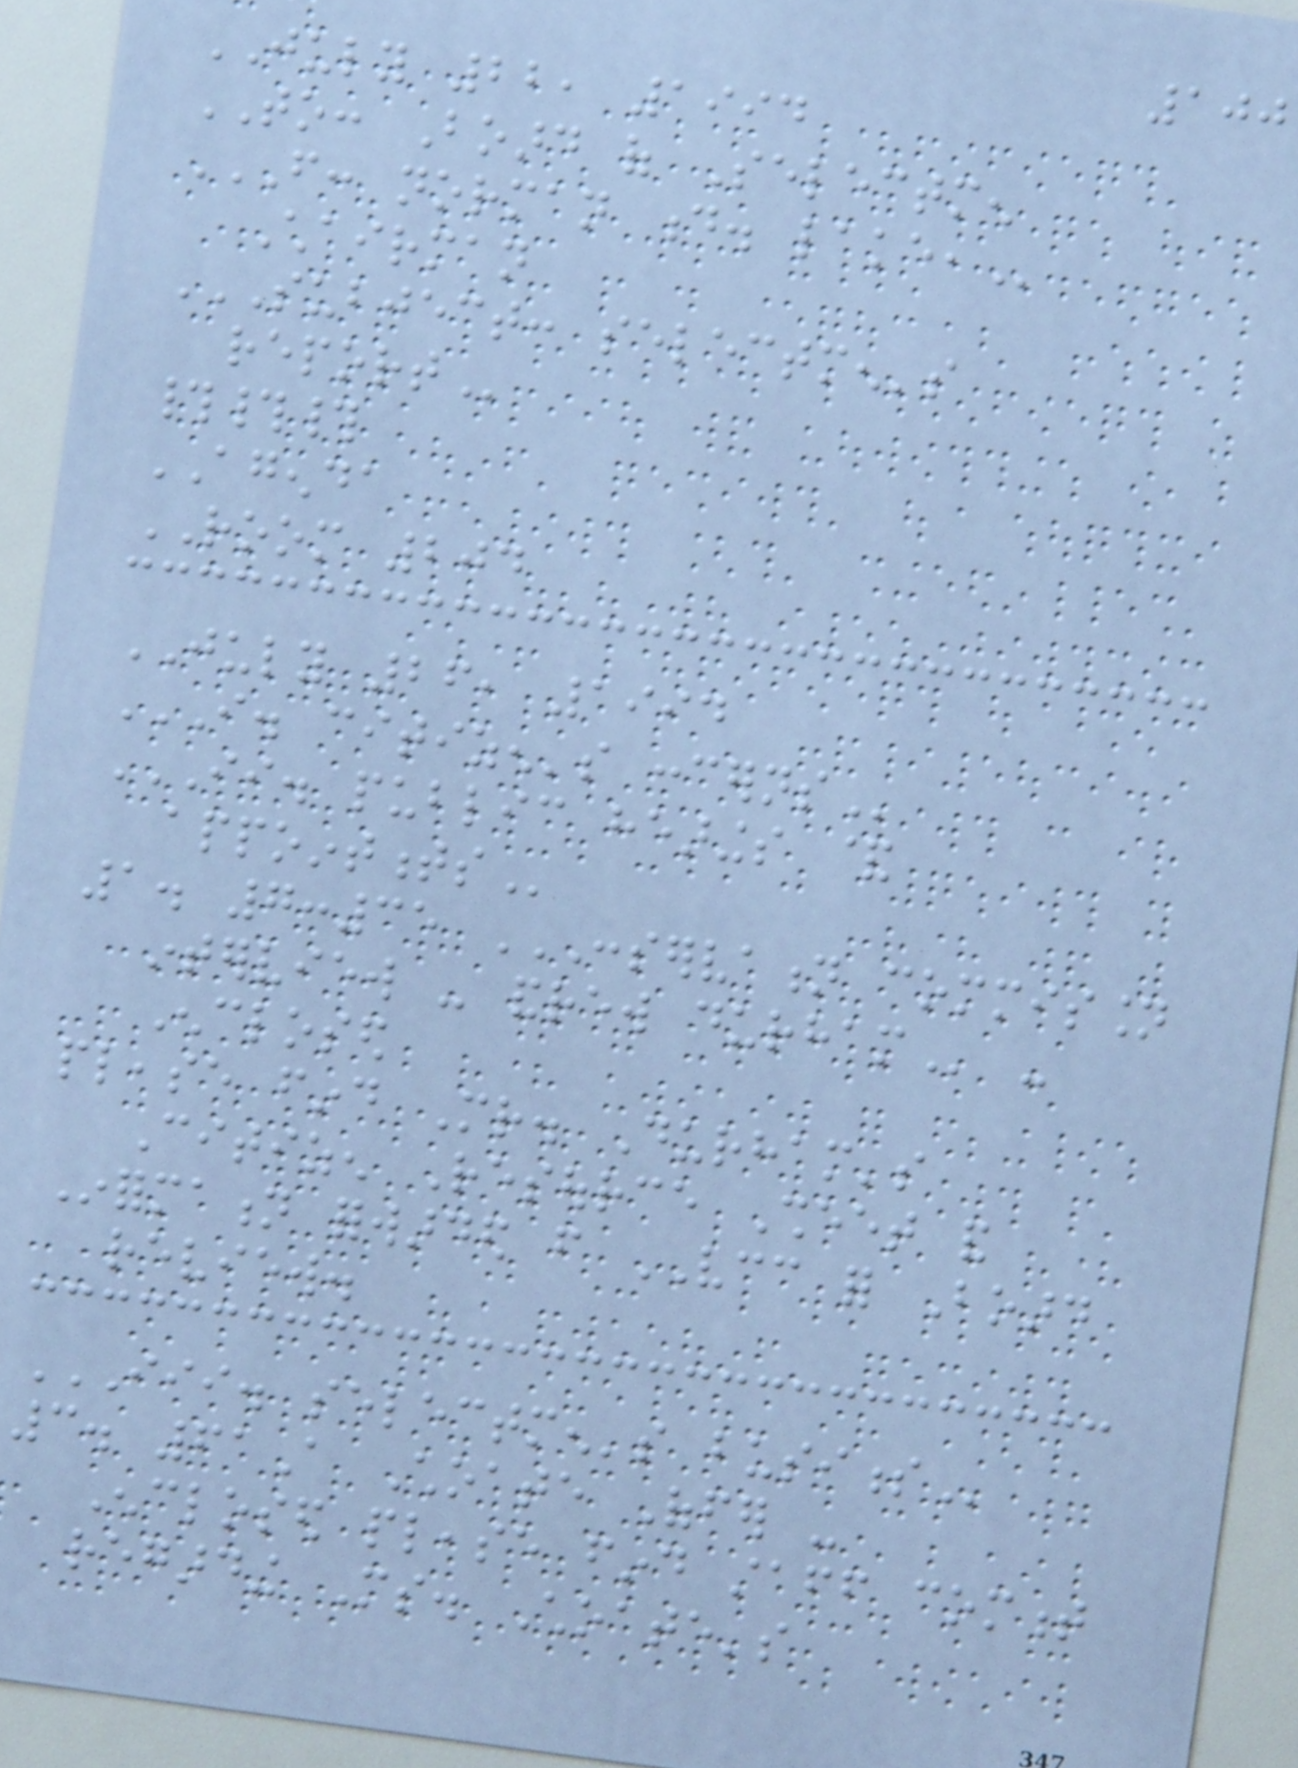100
JULY 22, 1994
TO: Board of Selectmen
FROM: NORMAN D. LAKE,
Chairman
SUBJECT: SELECTMEN'S
REPORT
###
AGENDA
ROOM 204
JULY 26, 1994
I. CITIZEN'S CONCERNS
II. PUBLIC HEARINGS &
APPOINTMENTS
1. 7:35 CONSERVATION COMMISSION
INTERVIEW - ANDREW DURHAM -
Enclosed
please find Mr. Durham's
Citizen Resource Sheet and
Information forwarded from VCC for Board
review.
III. SELECTMEN'S BUSINESS
3. 61A Choate Offer -
Enclosed please find staff comment
regarding Ms. Choate's
